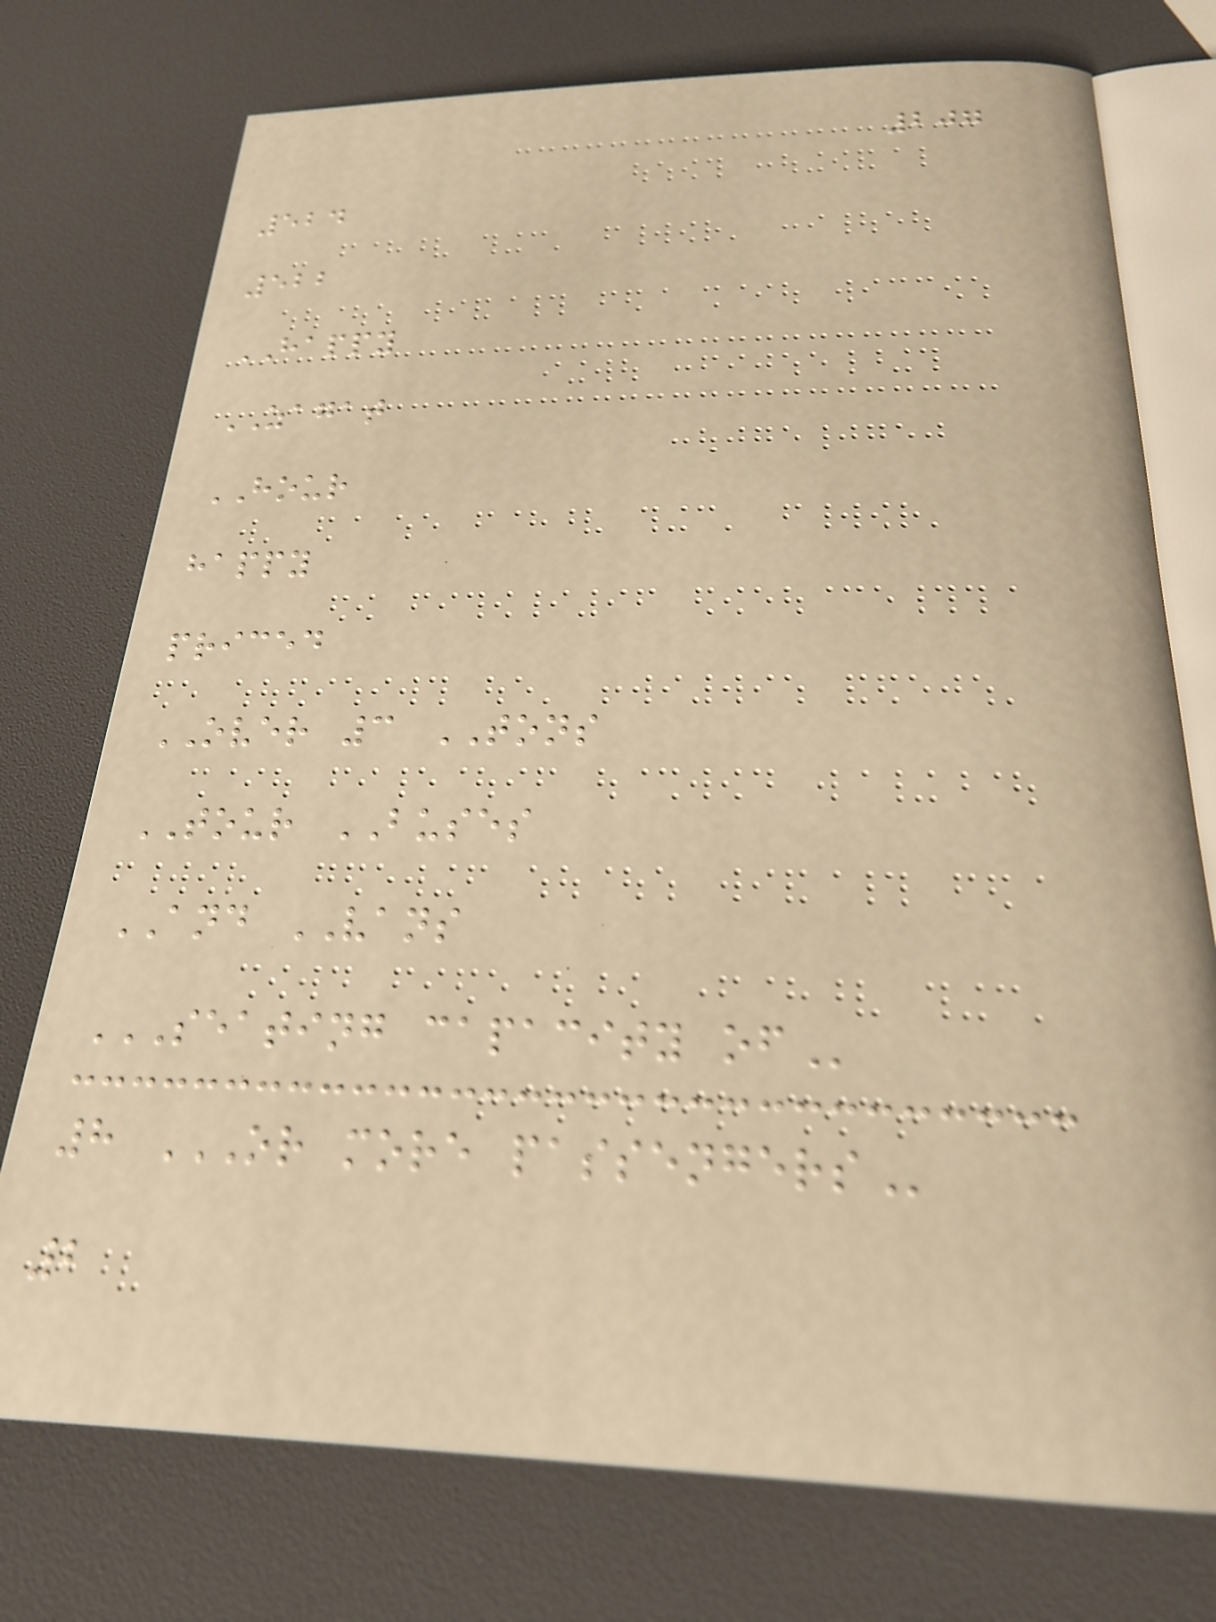207
524
522
HAPPY
ZAGAT
HOUR
happy
priced
OVER 3 TONS
TOUR BUSES
AND VANS
SEATING CAPACITY OF
8 OR MORE PASSENGERS
2
